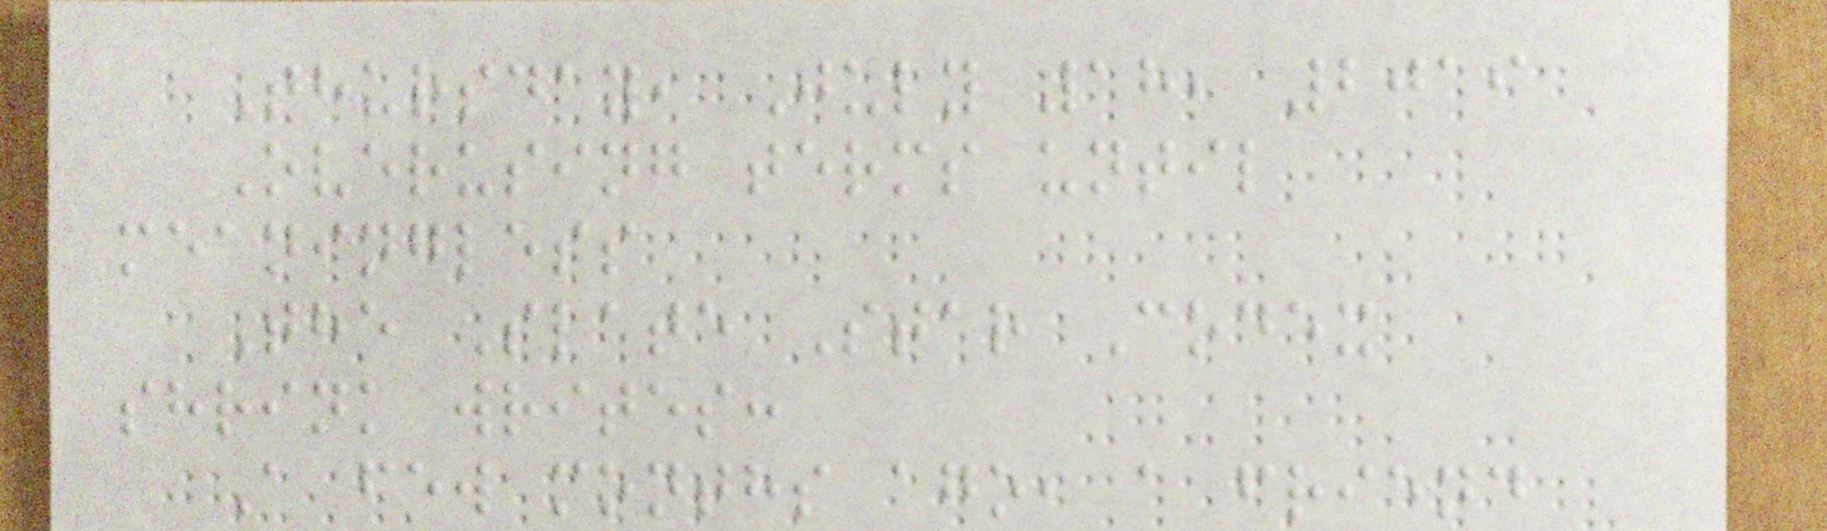Thursday, July 18, 2019
Overusing terms until
meaningless
The Slate Star Codex
shrink writes:
A few months ago, a friend
